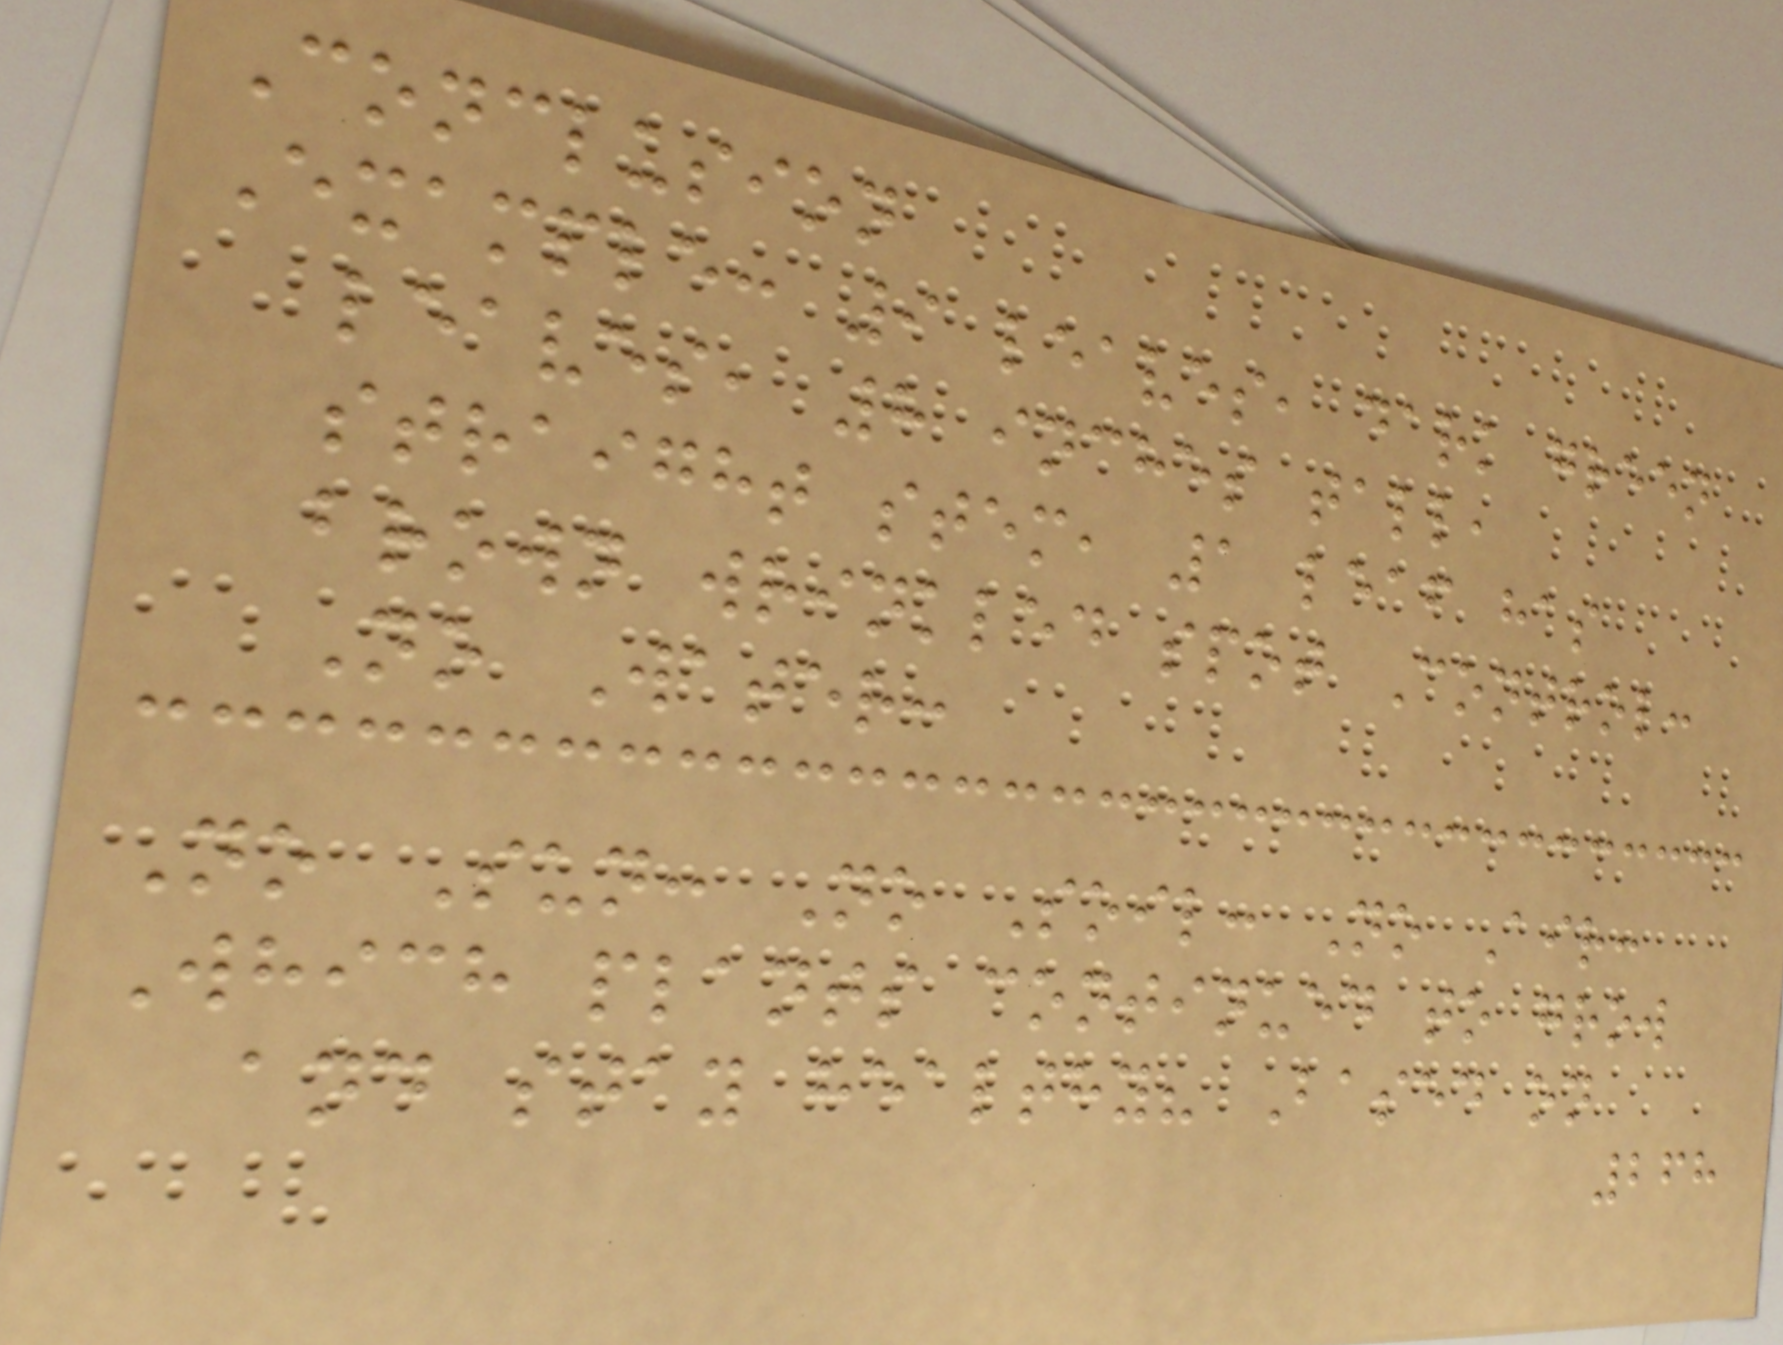Conclusion
Example: 9 leaves, dark green
leaves, 8 inches tall,
straight stem, 1 leaf has
brown wrinkled spot Control:
No Water:
No Sun: No Soil: No Air:
Which plants continued to grow
and stay healthy? Based on
268
